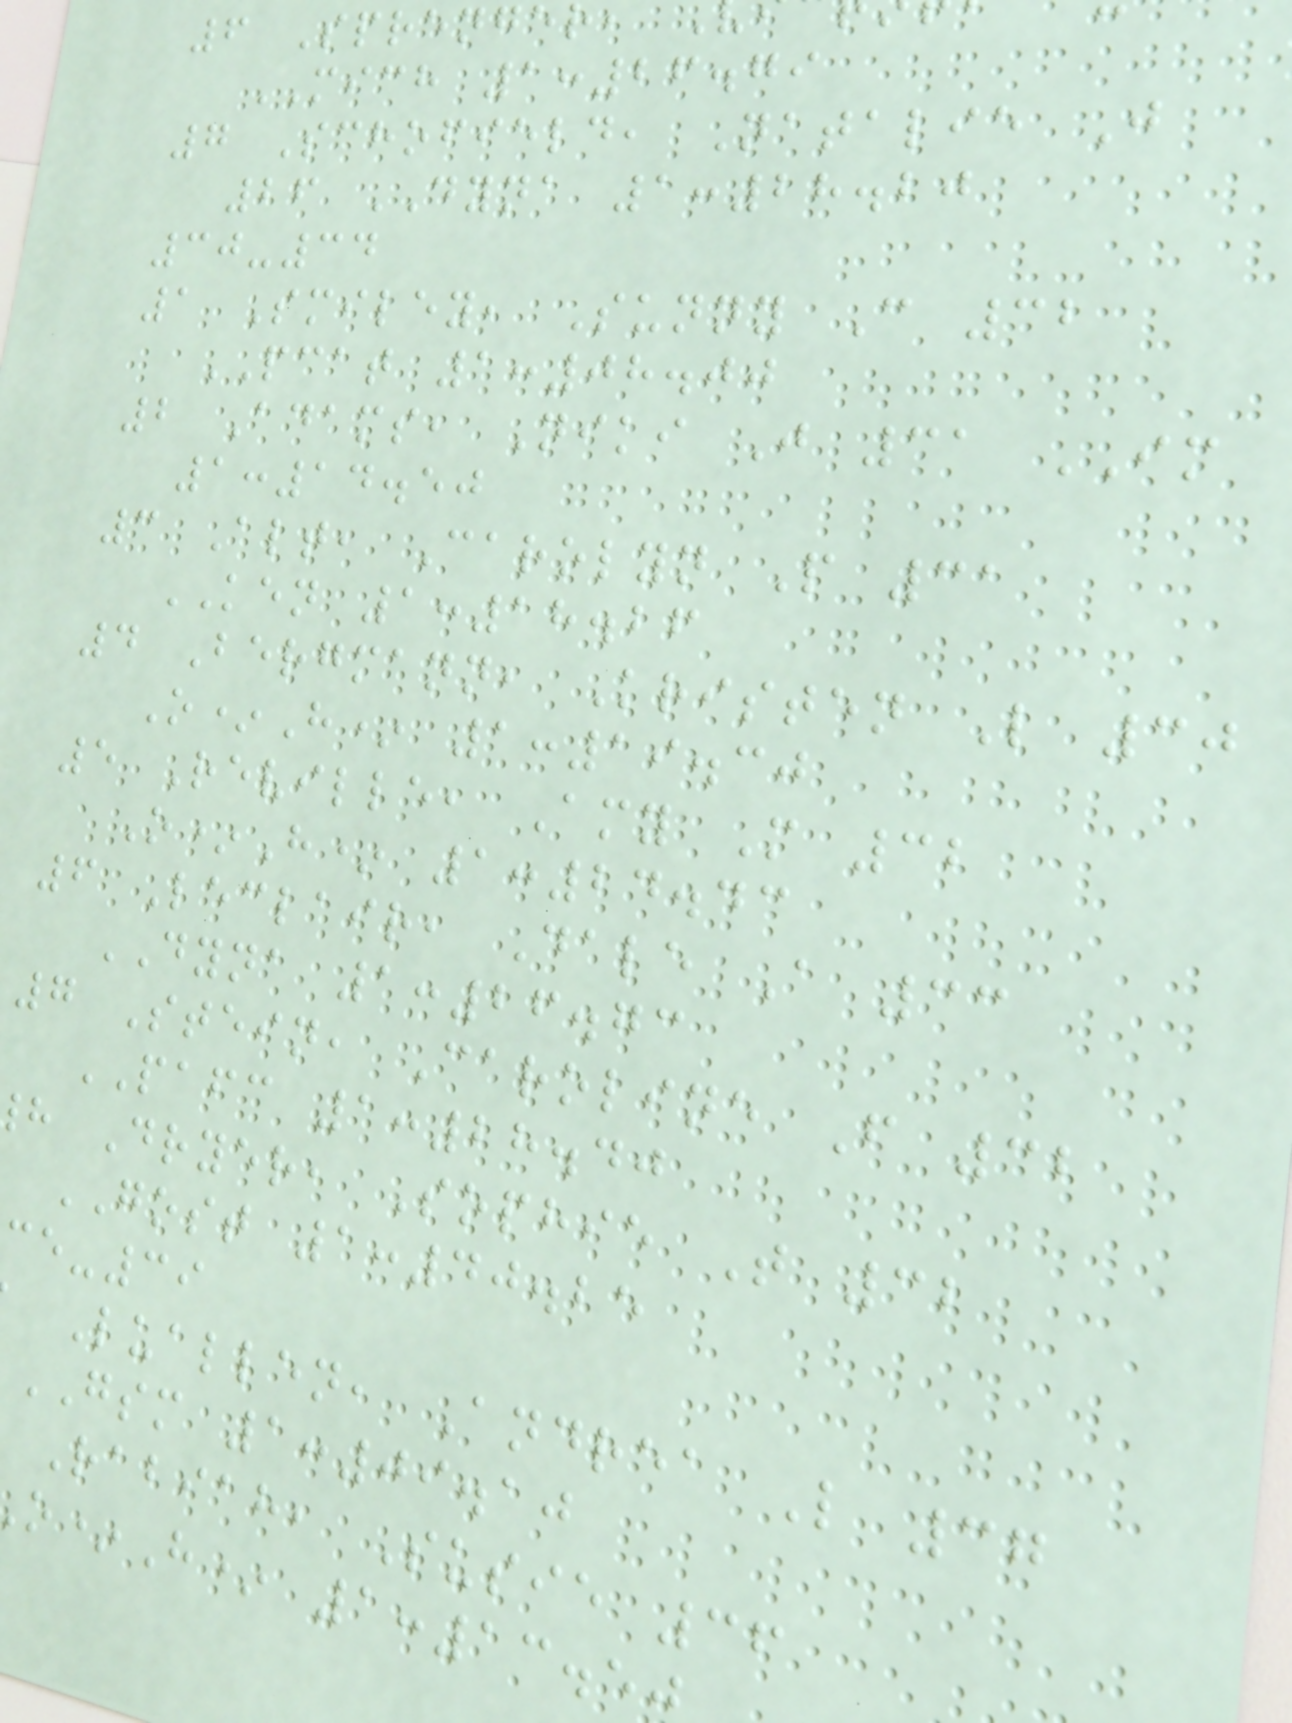6 Sprenger
MICH 1:26.79
7 Schofield, Natalie J
26 DYNA 1:28.20
30-34
1 Smiley, Sunny C 32
PCAT 1:08.00
2 Adams, Niki J 31 IM
1:14.50
3 Alt, Carolyn P 31
KEN 1:18.26
4 Bergmann, Kristen L 30
O*H* 1:19.30
5 Reville, Amy M 32
O*H* 1:24.43
6 Leclair, Dale A 33
DYNA 1:26.73
7 Stein, Caroline F 32
PAFC 1:28.40
h Dryer, Sophie T 32
GOST 1:40.25
-39
Luallen, Andrea L 37
GSM 1:09.10
Rabiah, Susie 36
*H* 1:13.5
